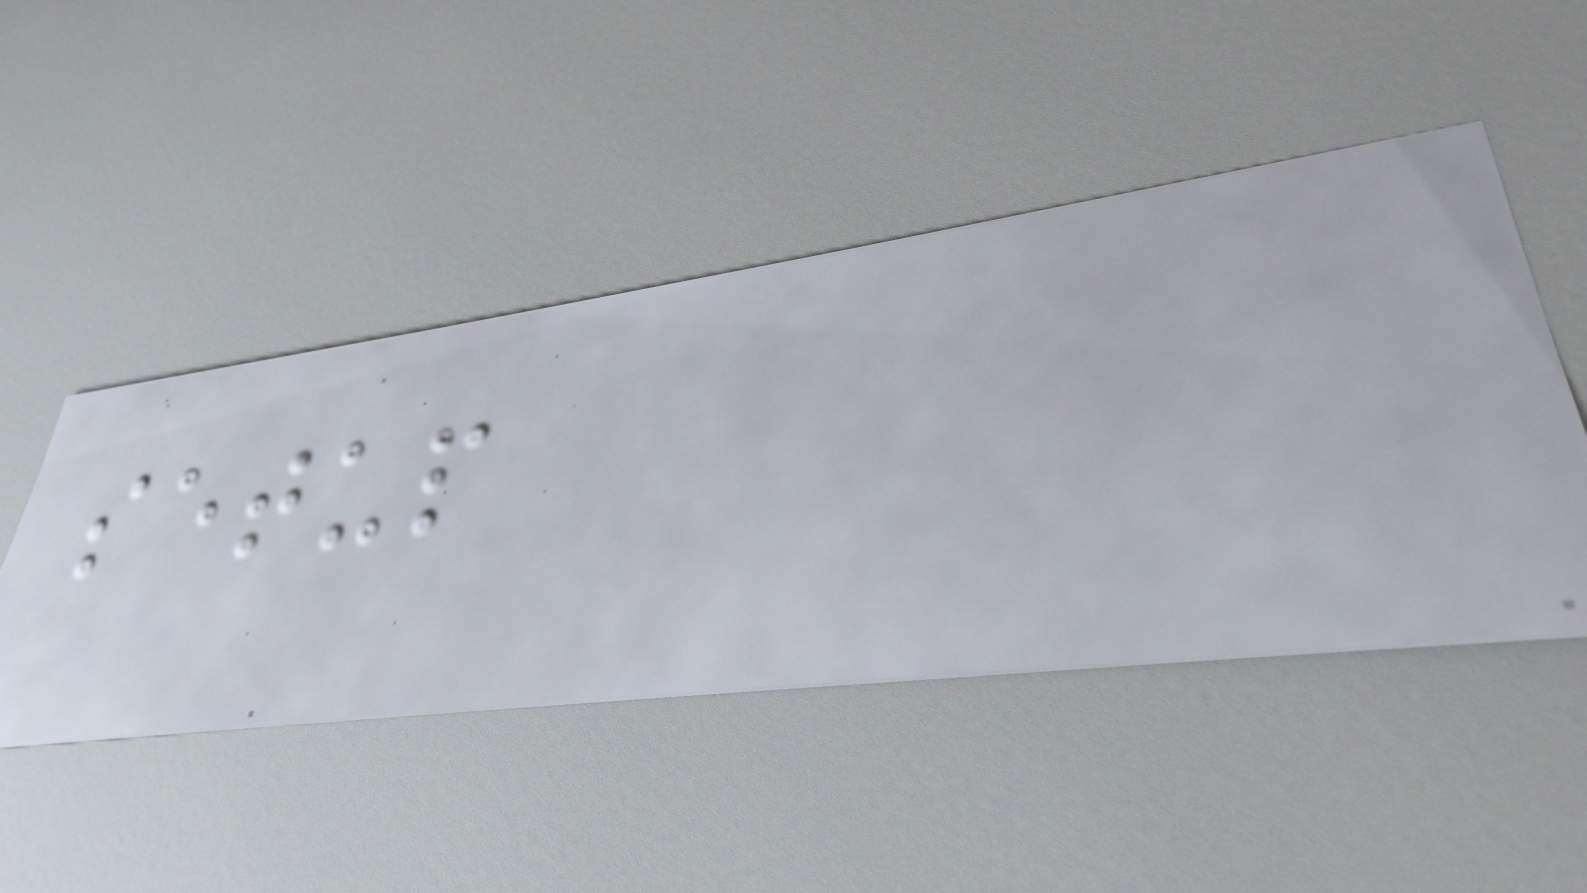setup
